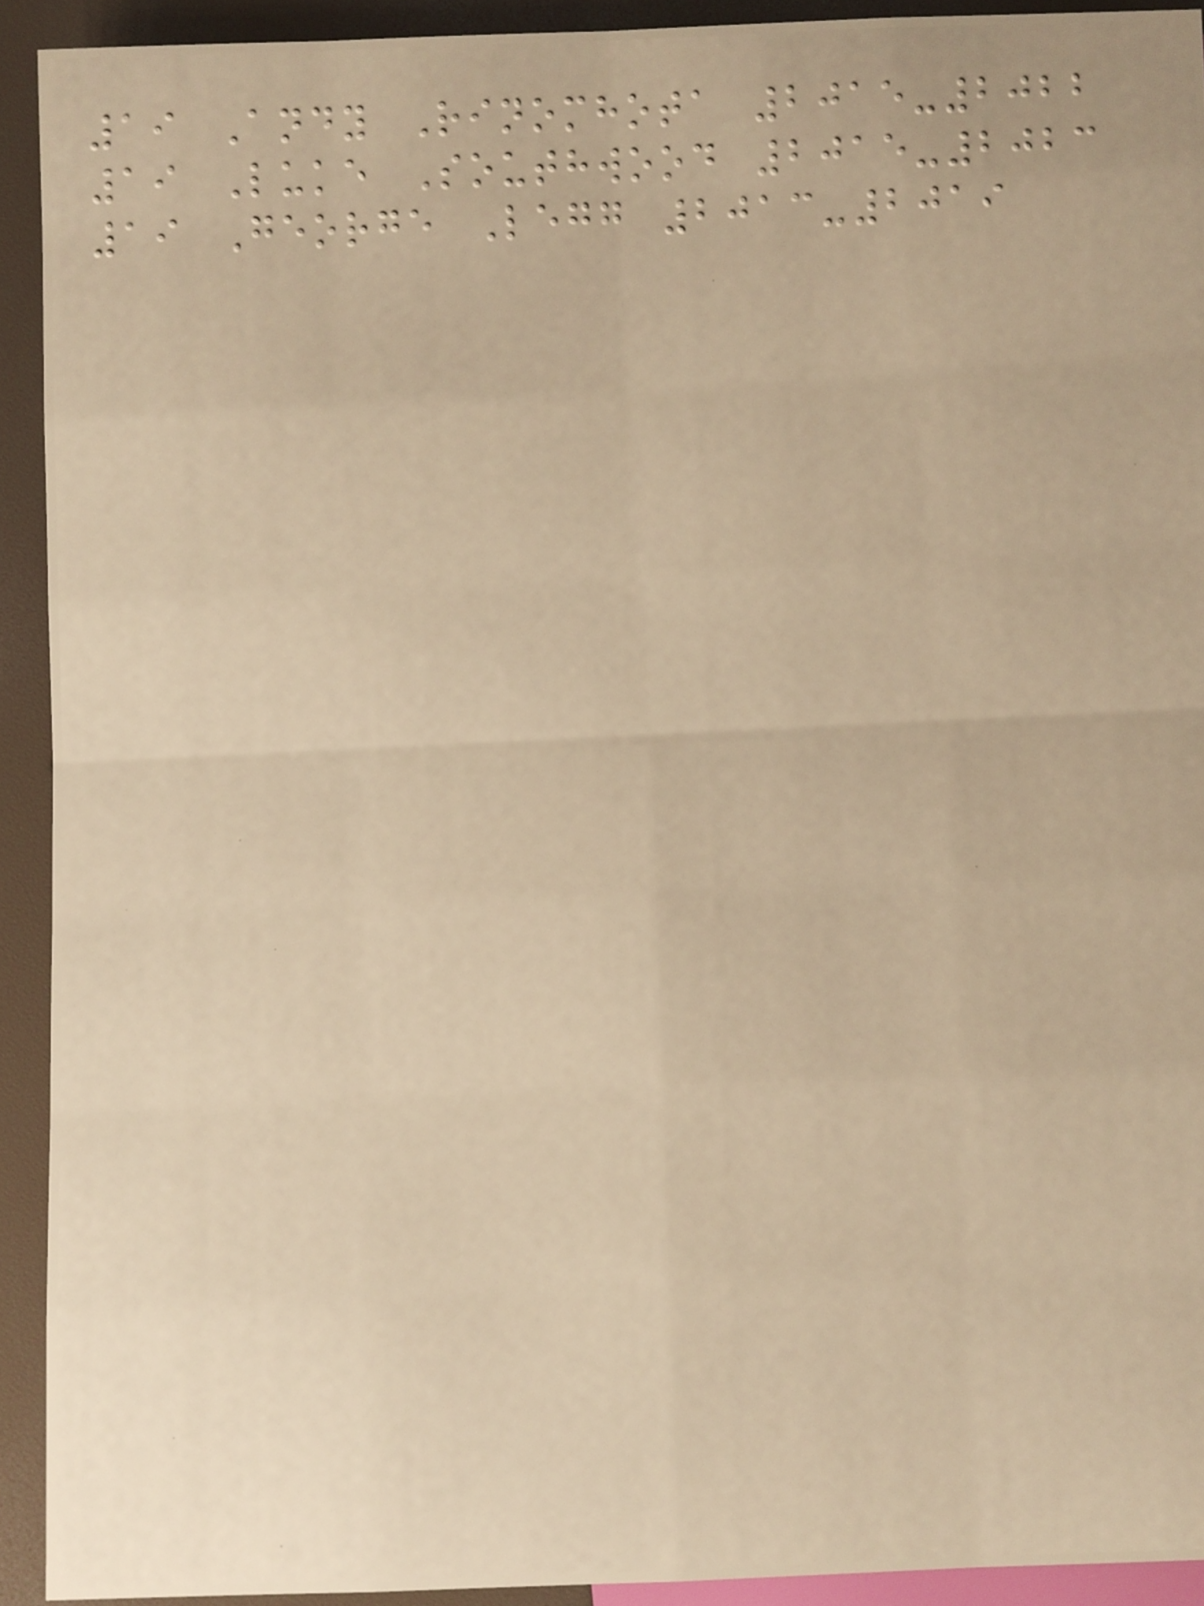19 Andy Rinomhota 2015-2022
19 Luke Southwood 2015-2023
19 George Legg 2013-2019
